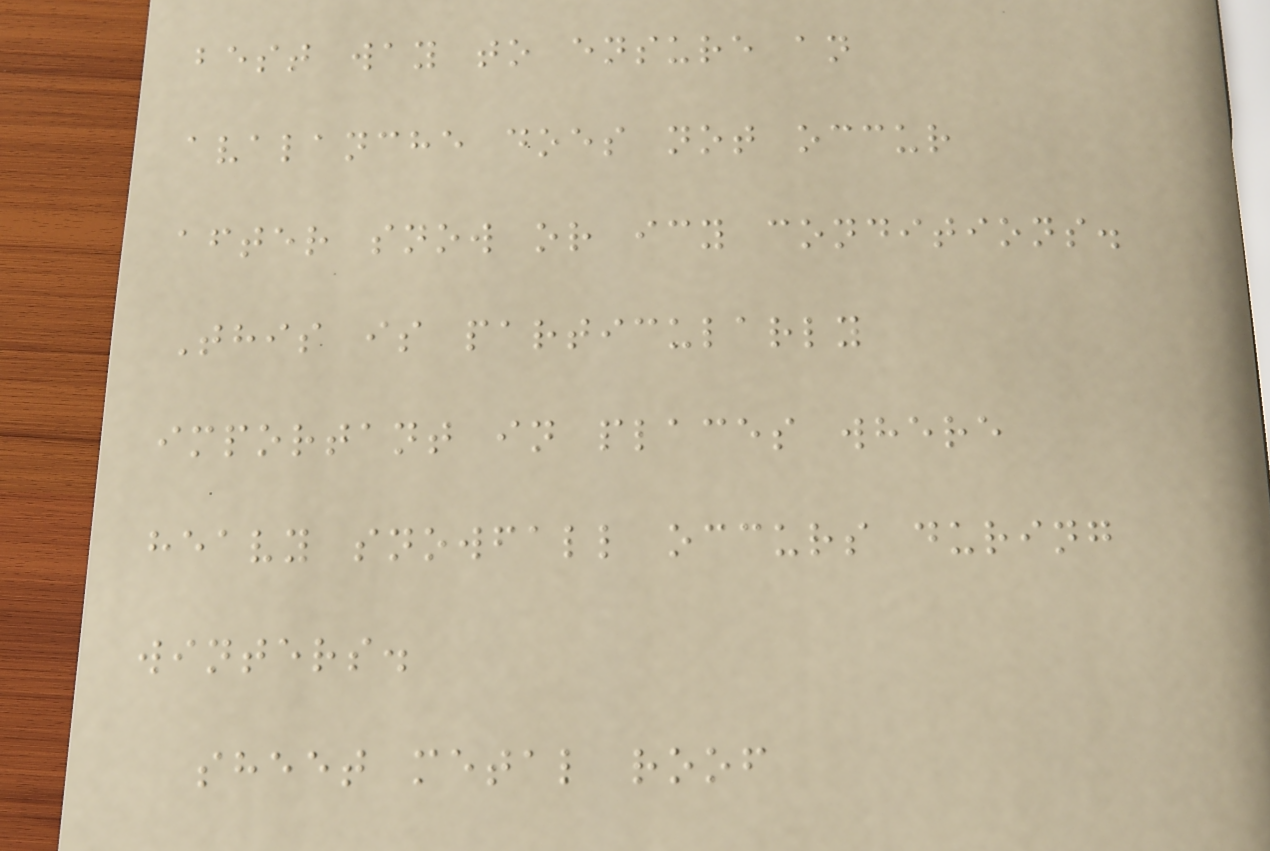best way to ensure an
avalanche does not occur
after snow or icy conditions.
This is particularly
important in places where
heavy snowfall occurs during
winters.
sheet metal roof
